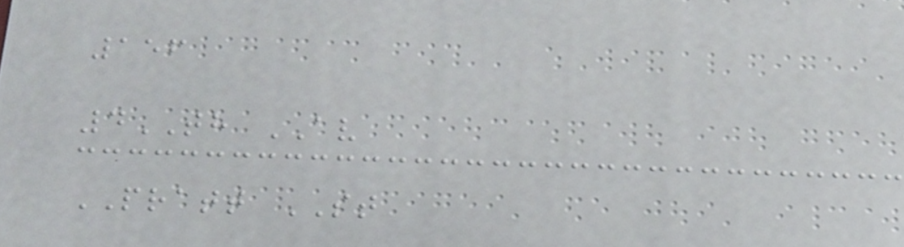156
4TH AV
PRATT ST
